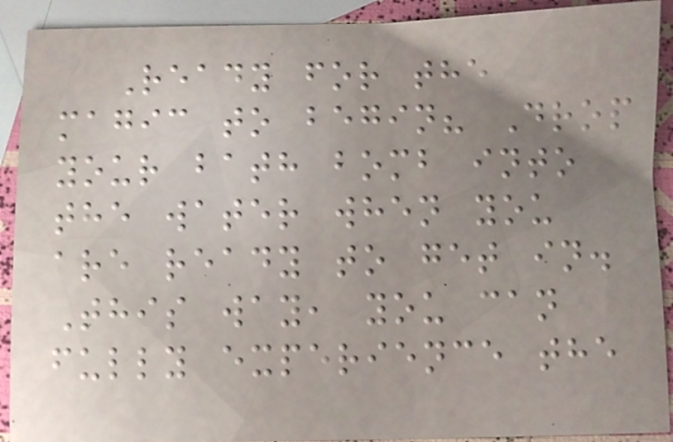Ready for the
magic to begin? Drop
your bath bomb into
the water when you
are ready to get in.
This way, you can
fully experience the
